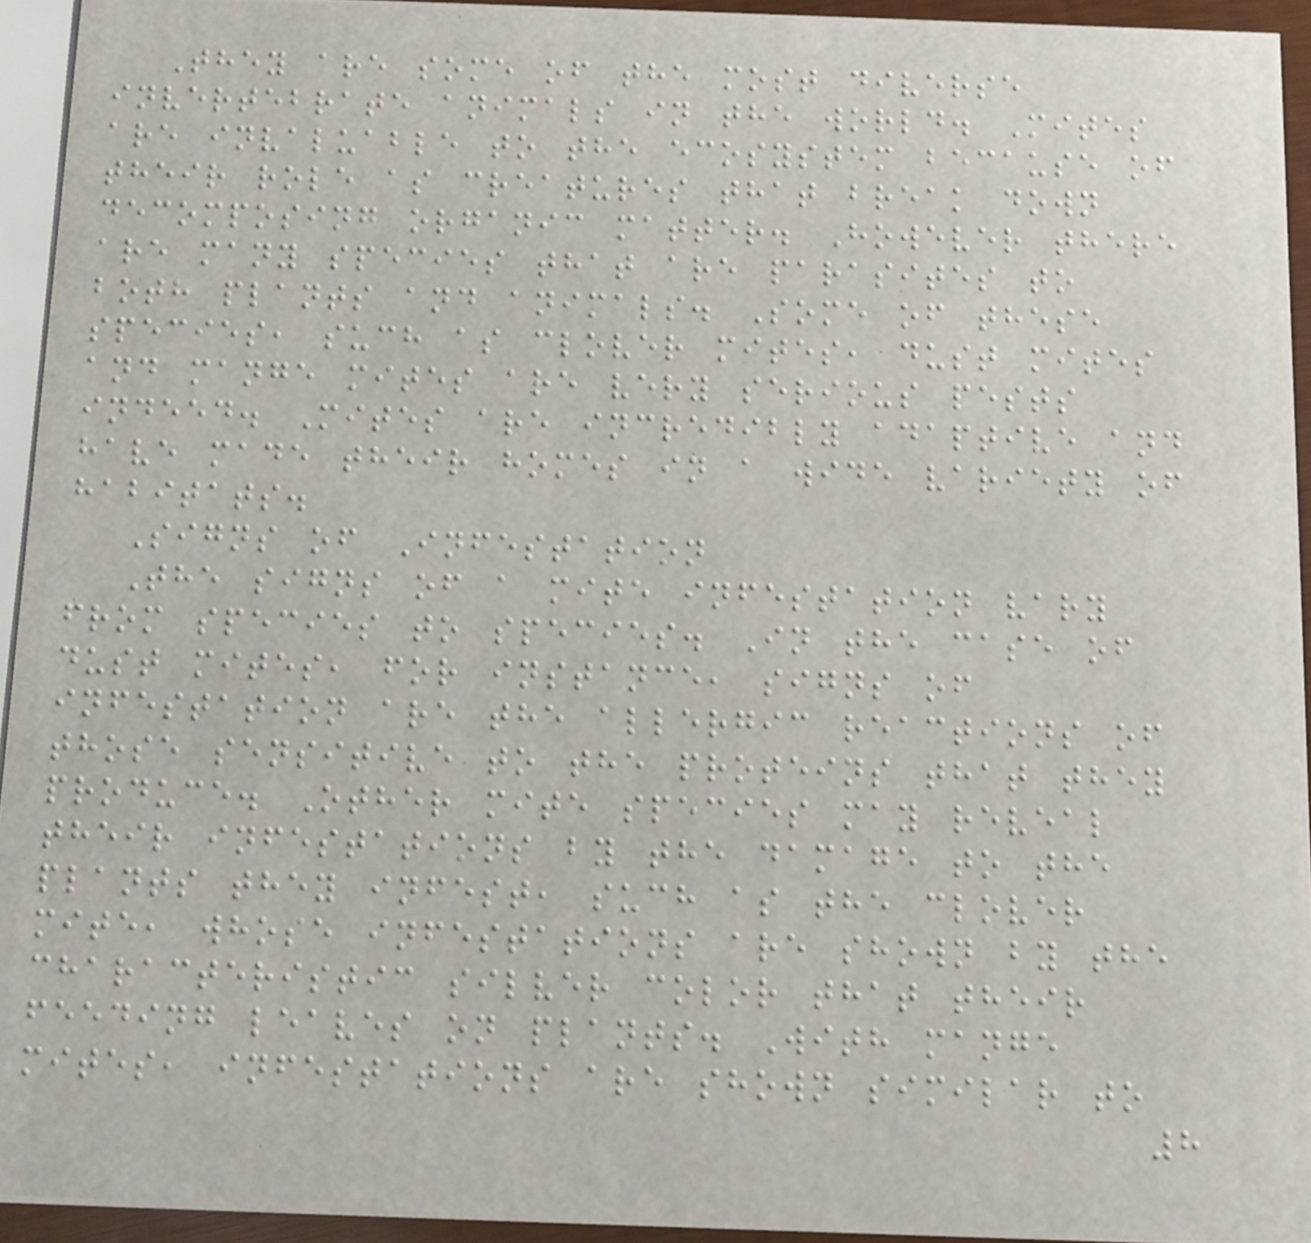They are some of the most diverse
invertebrate animals in the world. Mites
are invaluable to the ecosystem because of
their role as creatures that break down
decomposing organic matter. However there
are many species that are parasites to
both plants and animals. Some of these
species, such as clover mites, dust mites
and mange mites are very serious pests
indeed. Mites are incredibly adaptive and
have made their homes in a wide variety of
habitats.
Signs of Infestation
The signs of a mite infestation vary
from species to species. In the case of
dust mites, for instance, signs of
infestation are the allergic reactions of
those sensitive to the proteins that they
produce. Other mite species may reveal
their infestations by the damage to the
plants they infest, such as the clover
mite, whose infestations are shown by the
characteristic silver color that their
feeding leaves on plants. With mange
mites, infestations are shown similar to
8
